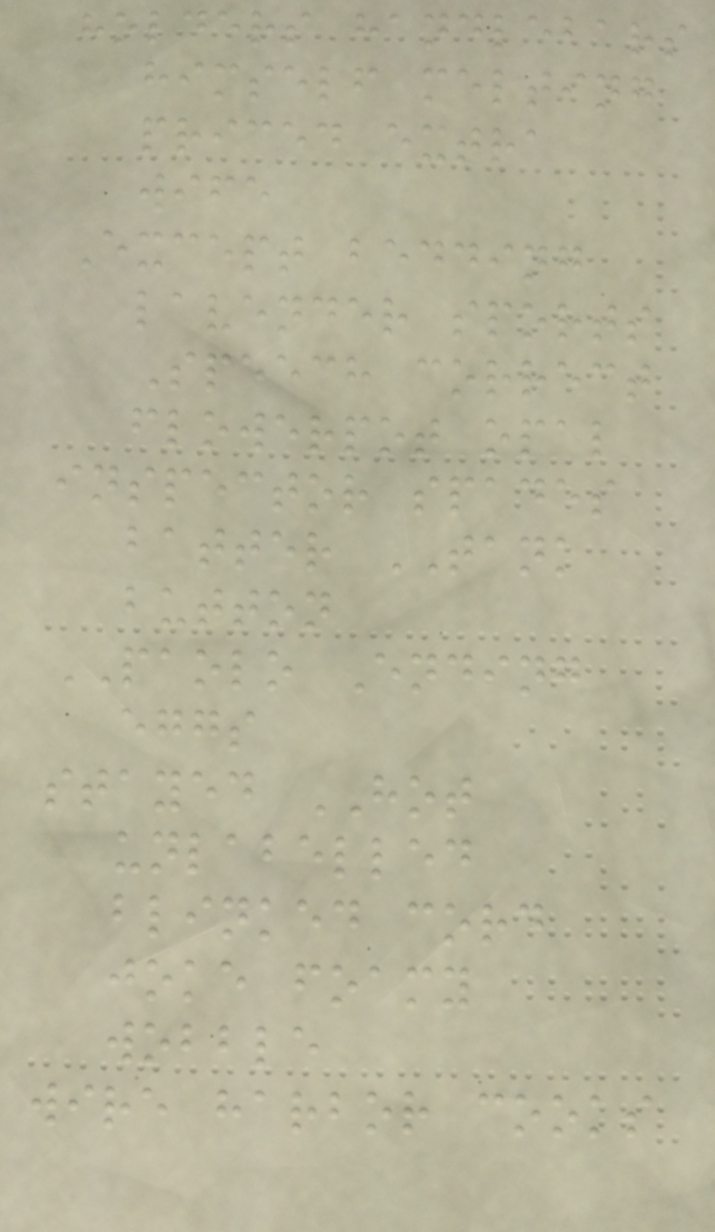holders handlebars
himself melting
priced extra
wife
Except bedding
lavender sports
Speech correct
flowerpot opal
inspector spades
batter TANK
button
PAOLO Ending
eggs
stayed HOT
unlabelled
blinked cord
joke foamy
wobble
wire harbor cooks
